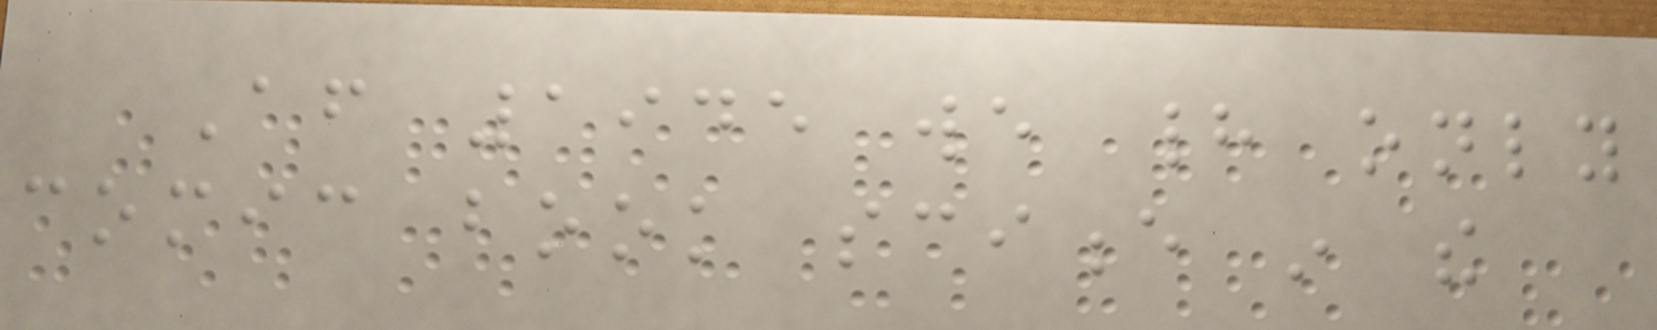After 1945 we had only
comic book science in the
